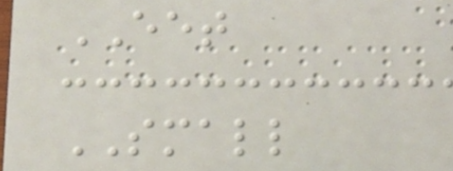EET
SMALL
